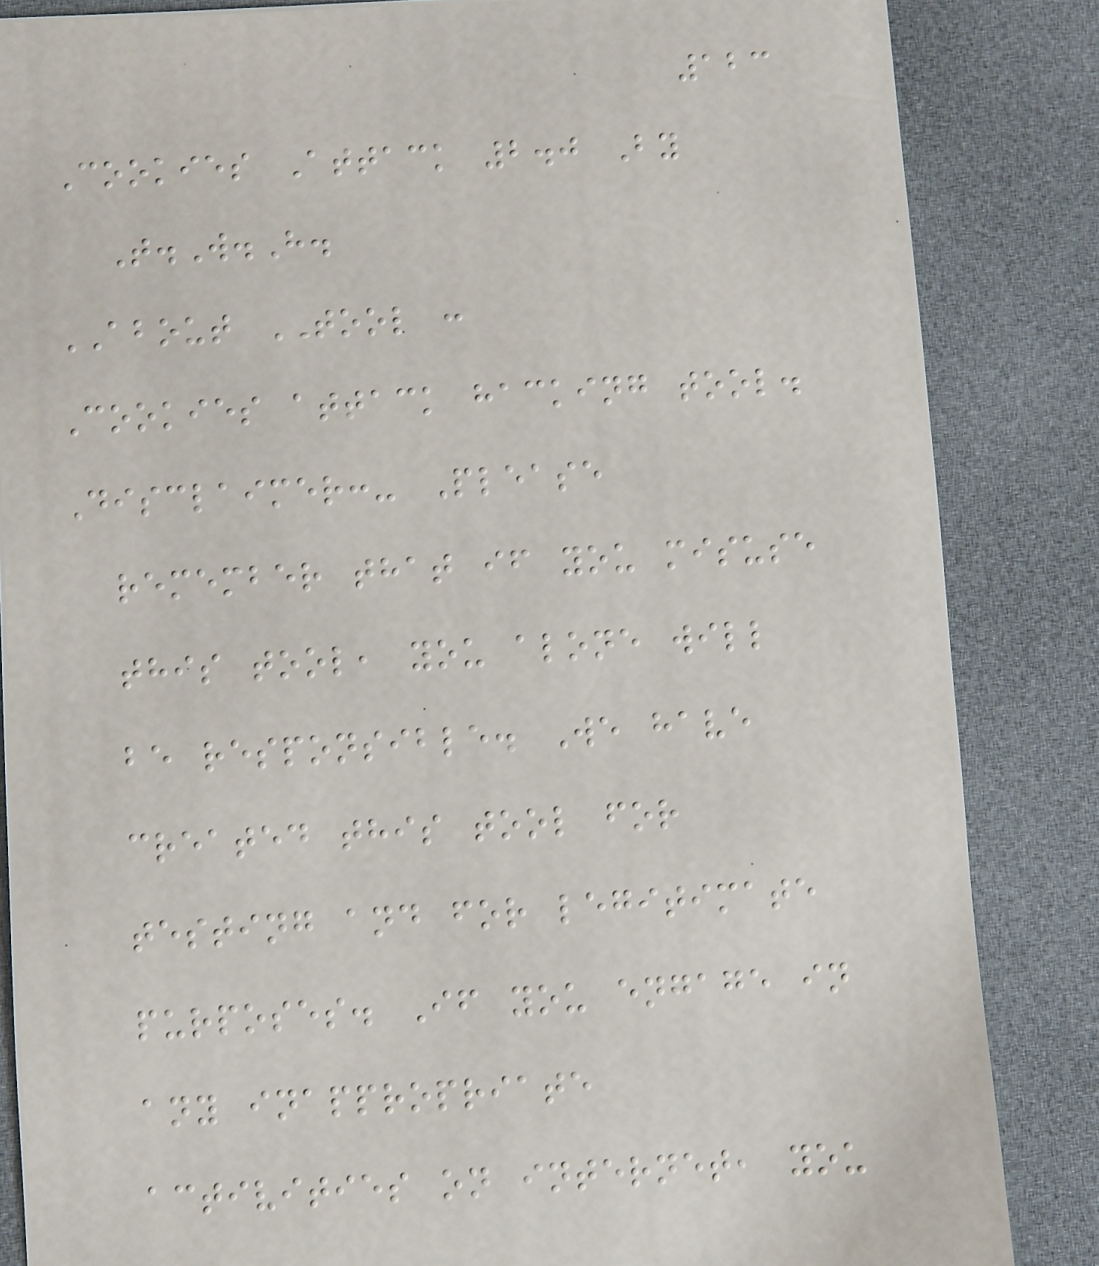123
Cookies Attack 2.0 By
T.W.H.
ABOUT TOOL :
Cookies attack hacking tool.
Disclaimer:- Please
remember that if you misuse
this tool, you alone will
be responsible. We have
created this tool for
testing and for legitimate
purposes. If you engage in
any inappropriate
activities on internet, you
